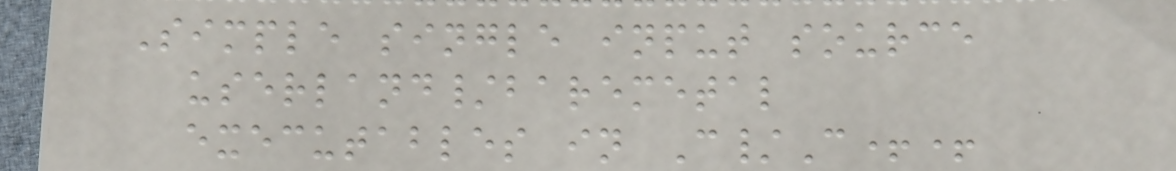Simple single input source
userland/baremetal
executables in C/C++
